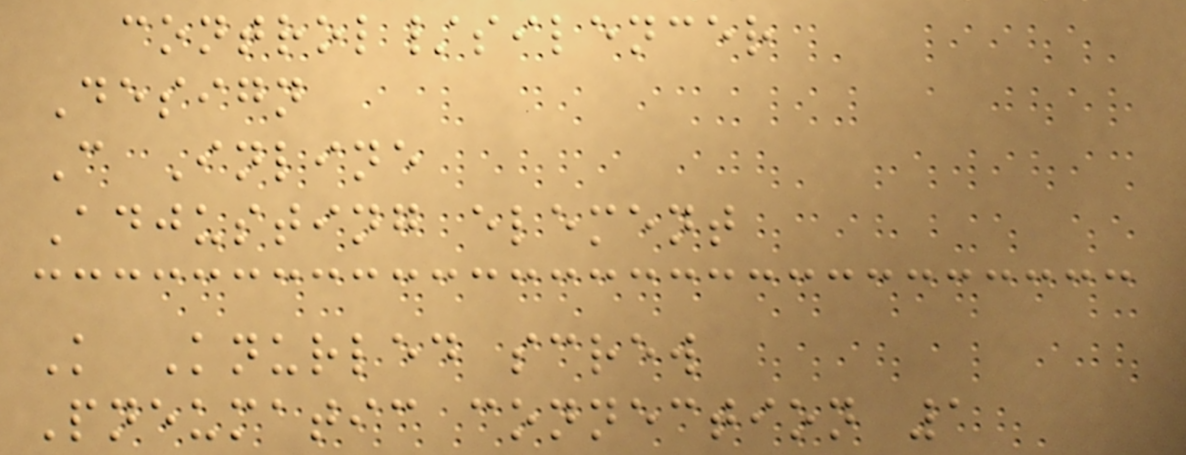control/silencer
Design
C Inline
Adjusting element
K Knurled screw
Pneumatic connection 1
